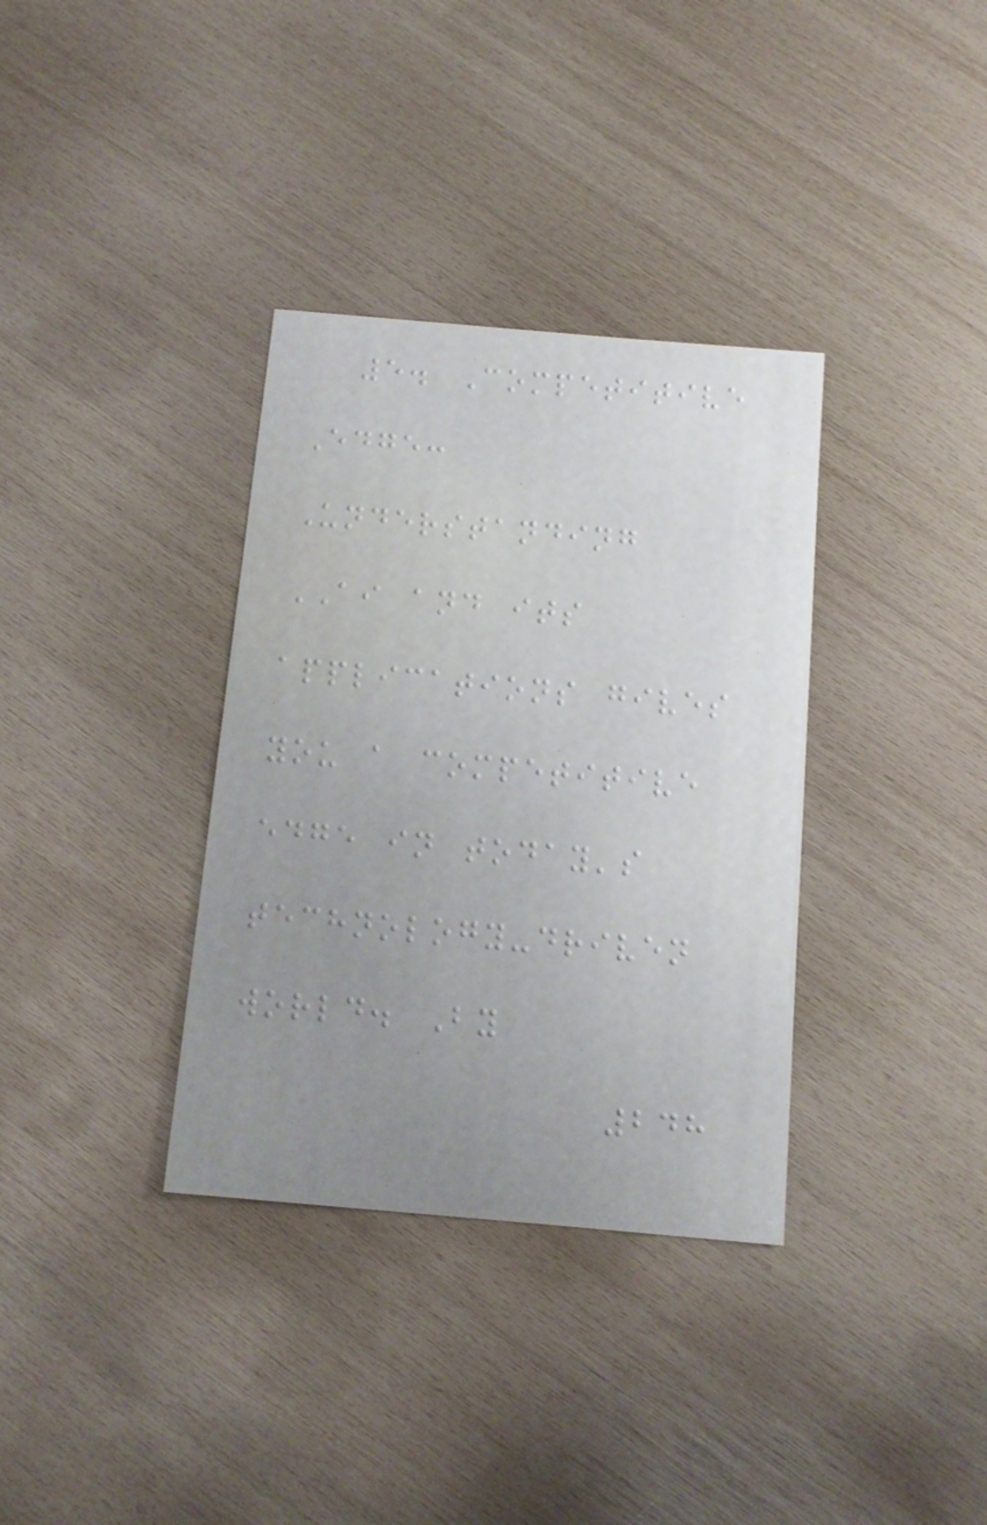5. Competitive
Edge:
Understanding
AI and its
applications gives
you a competitive
edge in today's
technology-driven
world. By
248
